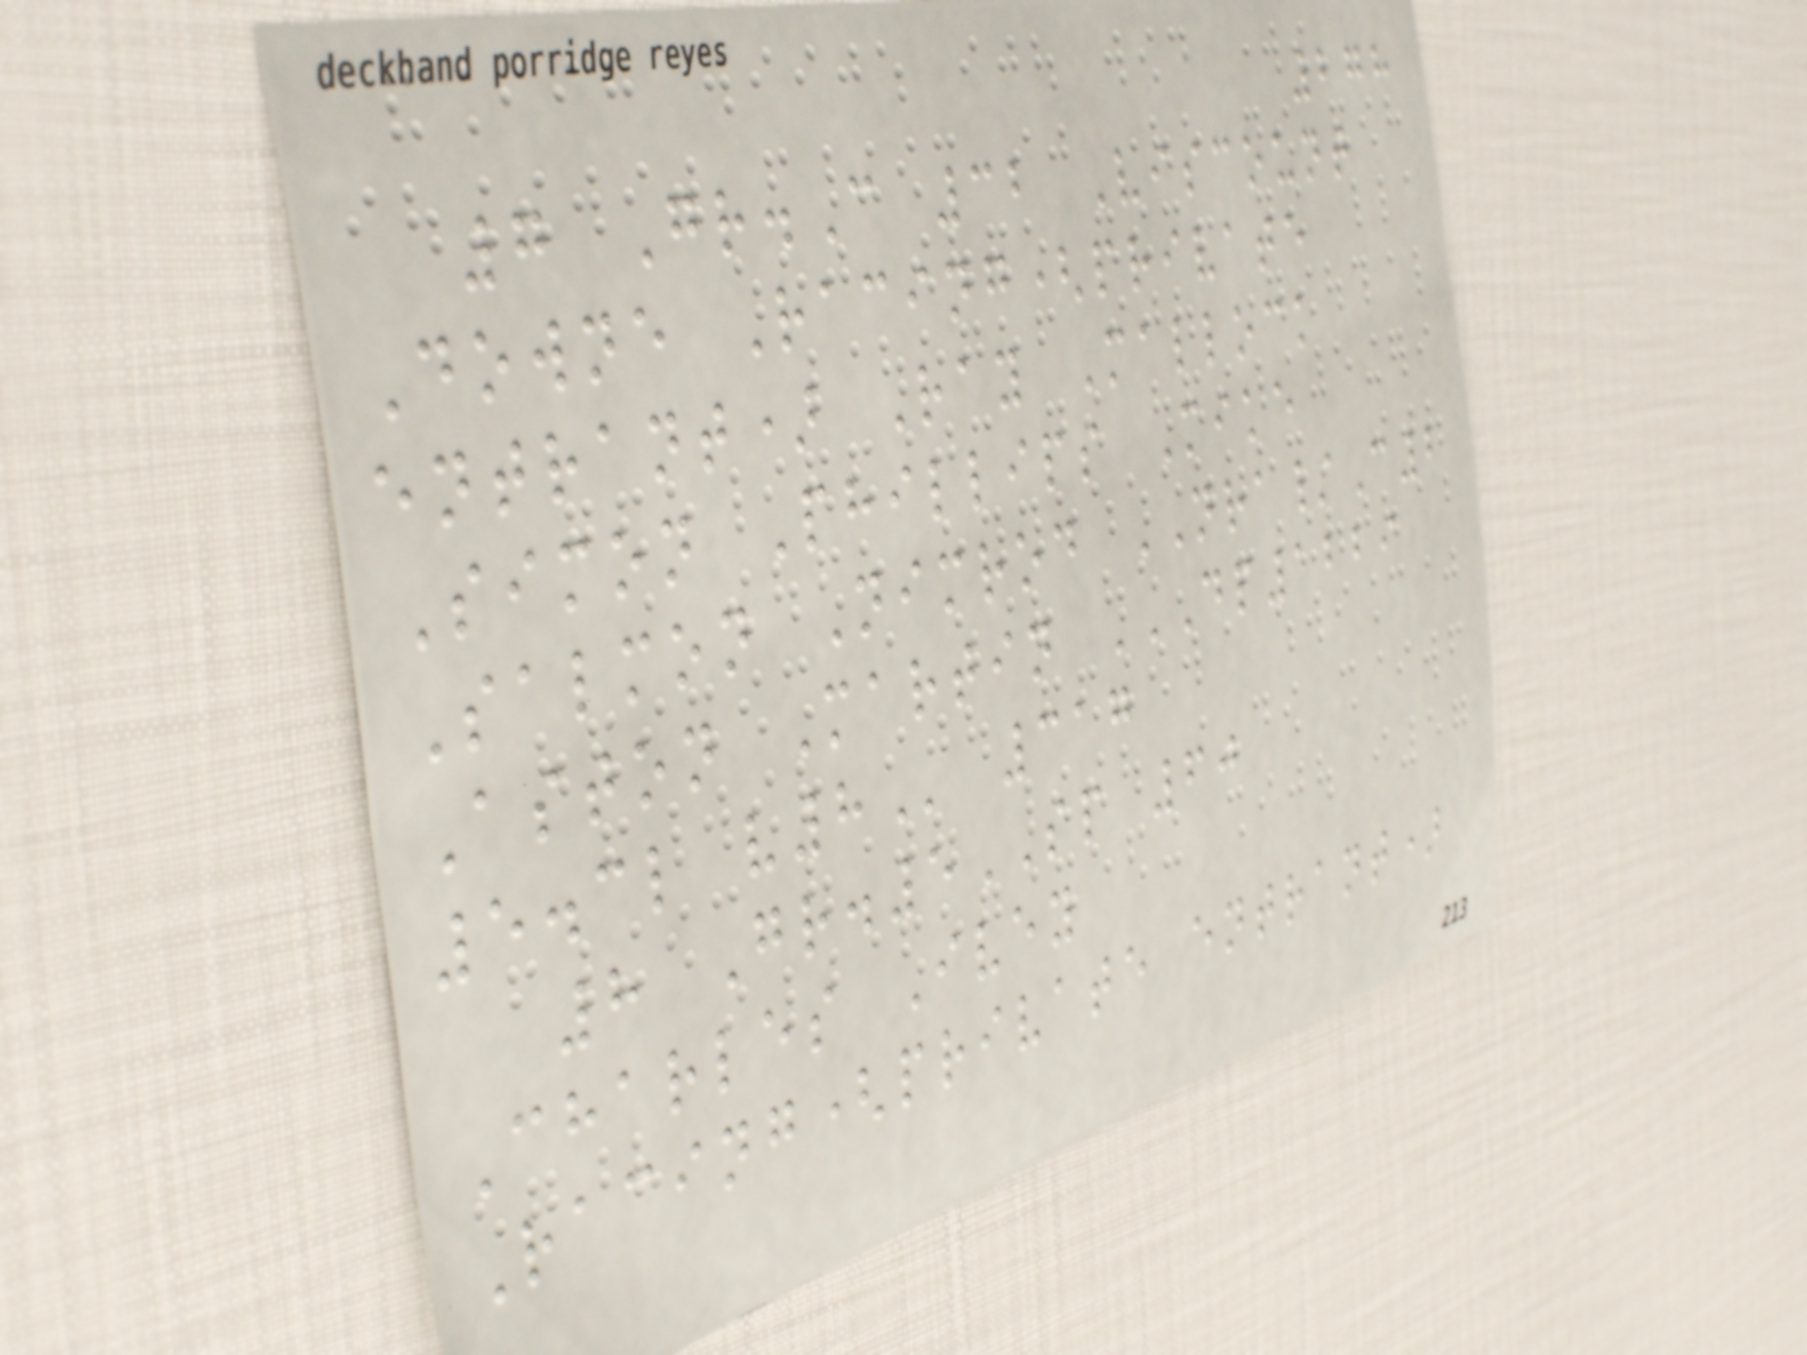278
7 Gr.C 32 Viscount
Downe Racing(private
entrant) Ray Mallock
Simon Phillips Mike
Salmon Nimrod NRA/C2
Aston Martin DP1229
5.3L V8 317
8 Gr.5SP 60
Charles Ivey
Racing(private entrant)
